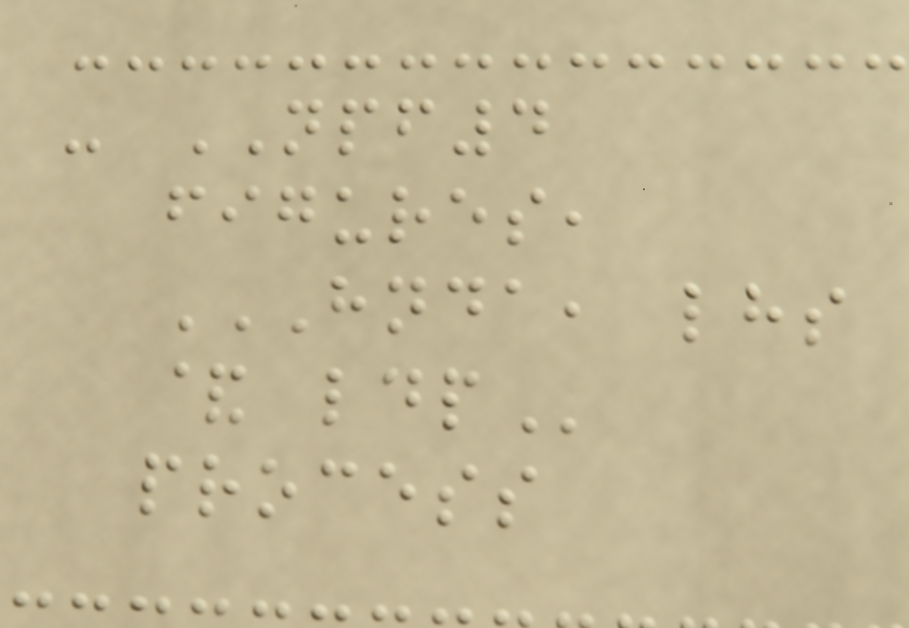- NPF4
figures,
HNDA, LHS
& LDP
process
